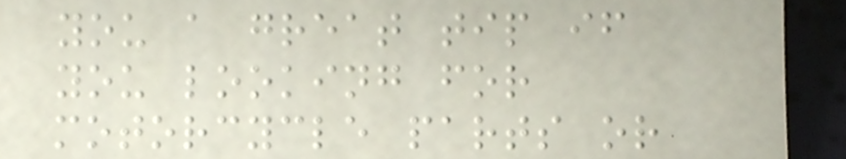you a great tip if
you looking for
motorcycle parts or
